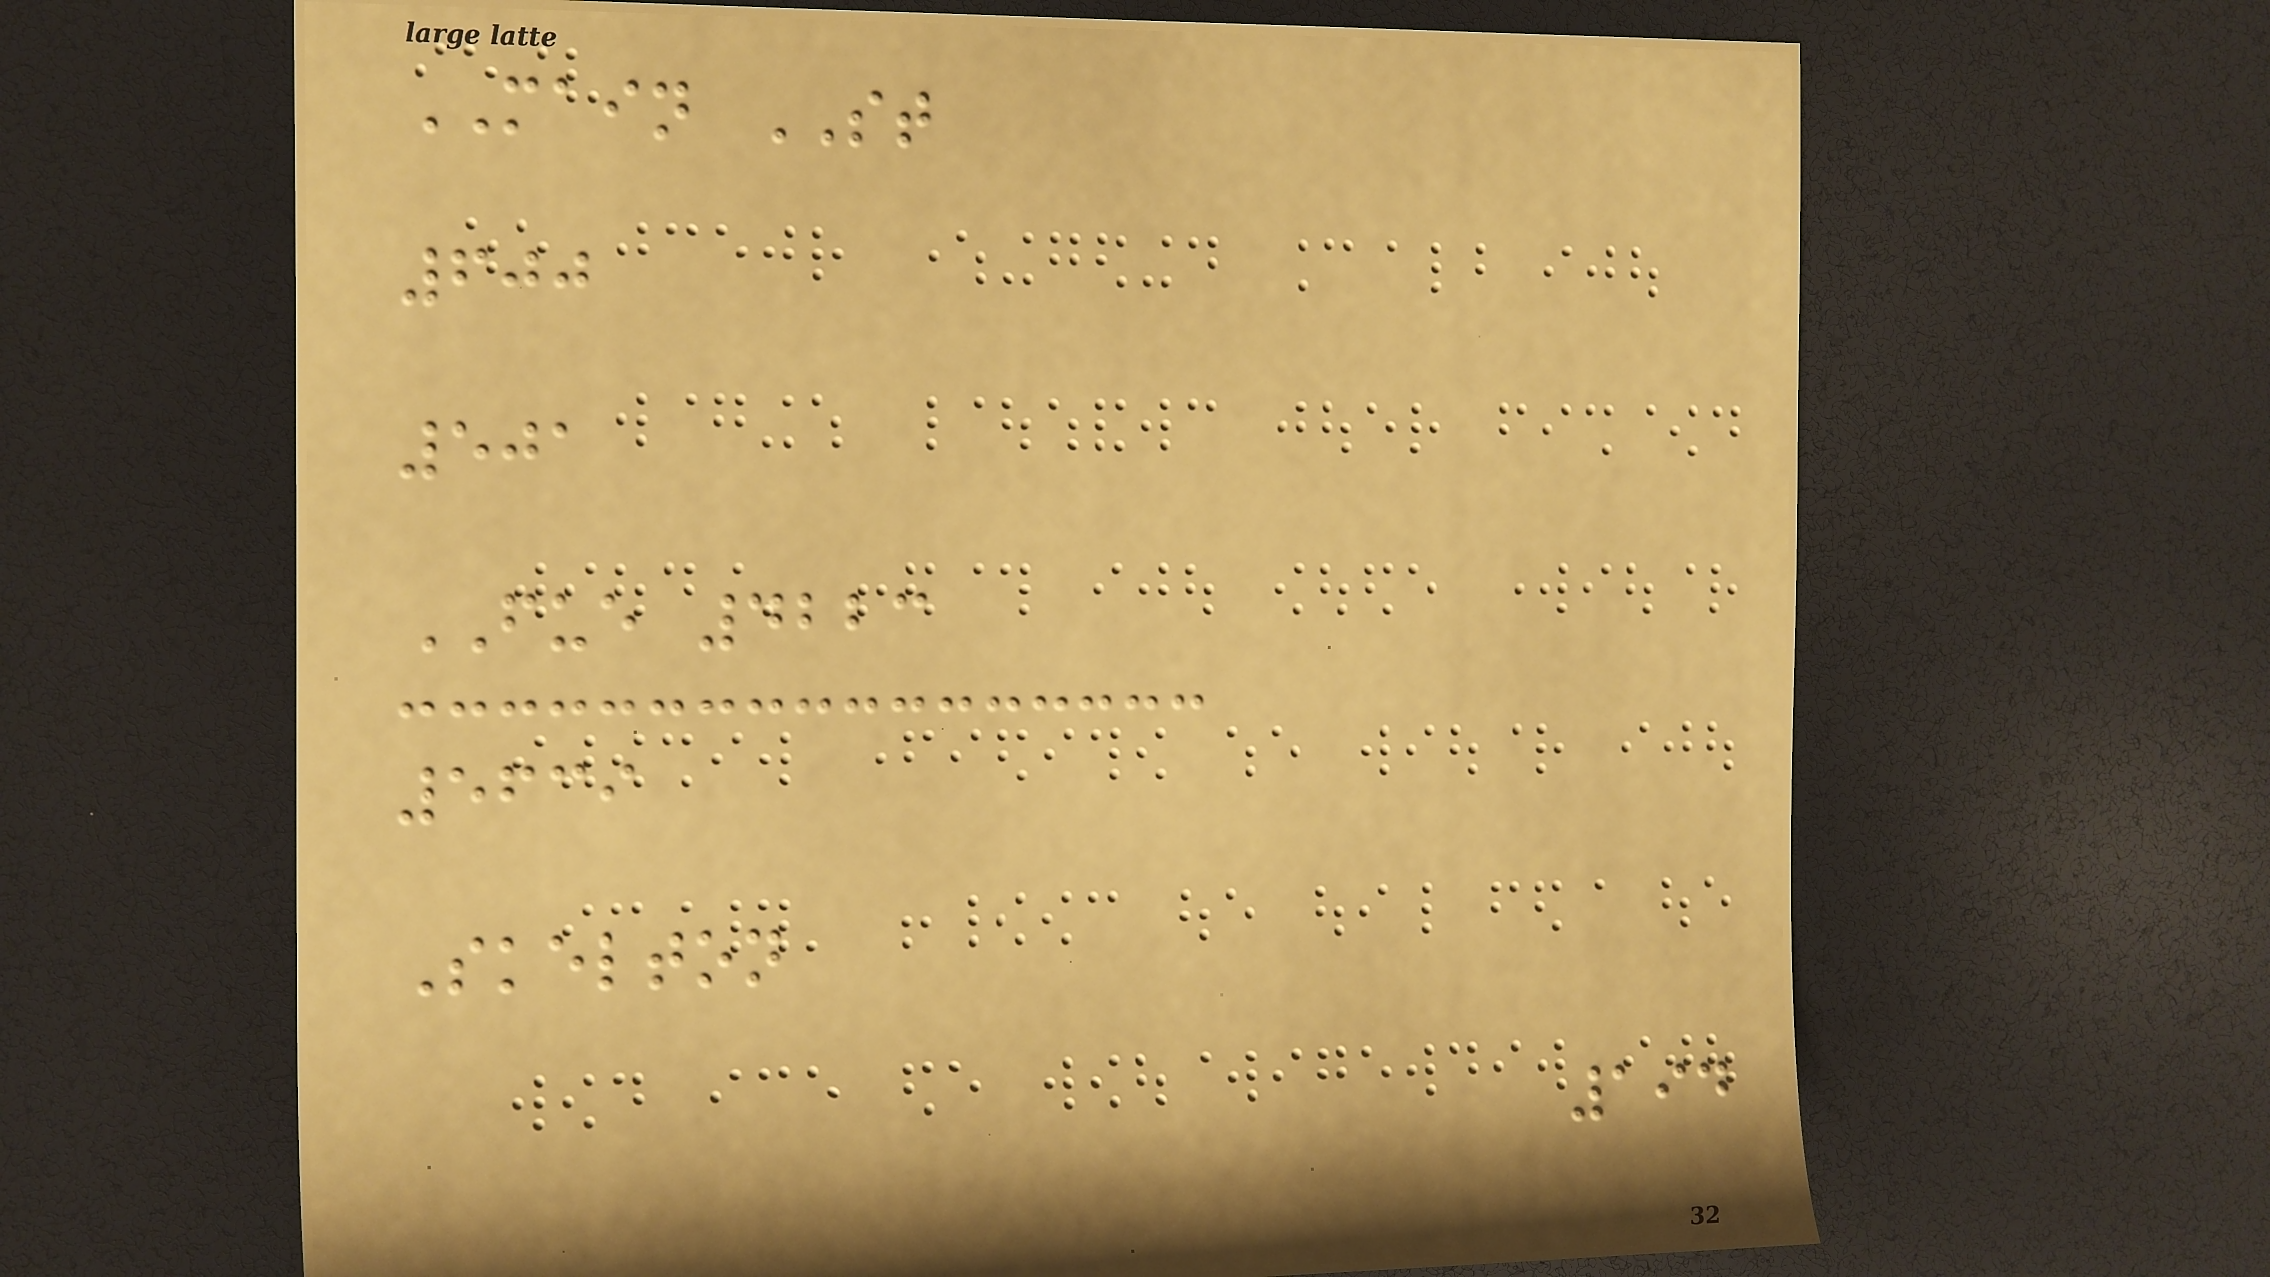MAIN ST
600
501
FUE 4223
5639
Skelton
194
